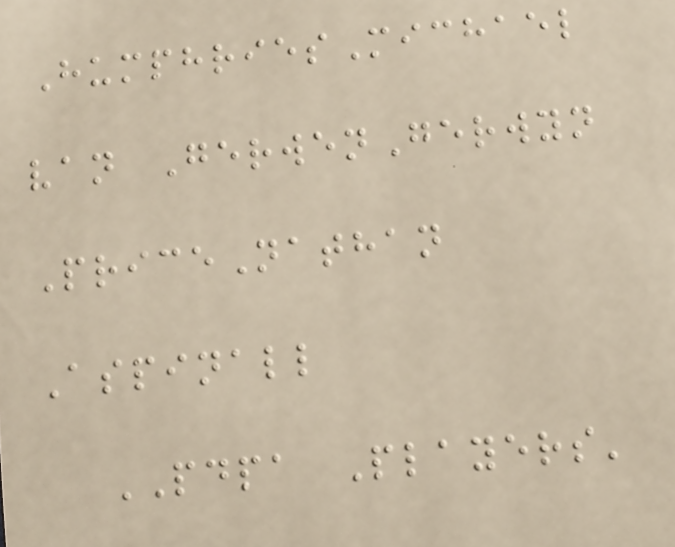HumphriesMichael
van GerwenGerwyn
PriceNathan
Aspinall
PDPA Players'
